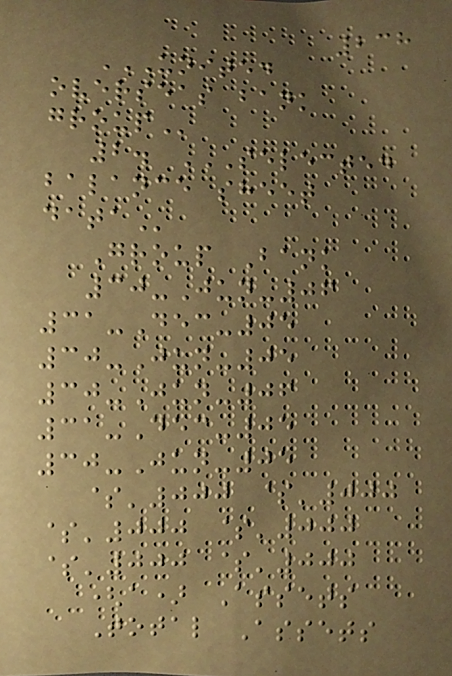238
UNITED
OVERSEAS BANK
GROUP
2. SELECTED
BALANCE SHEET
DATA
Group Bank
30-Jun-06
31-Dec-05
30-Jun-05
30-Jun-06
31-Dec-05
30-Jun-05
$'000 $'000
$'000 $'000
$'000 $'000
(a) Assets
Total Assets
